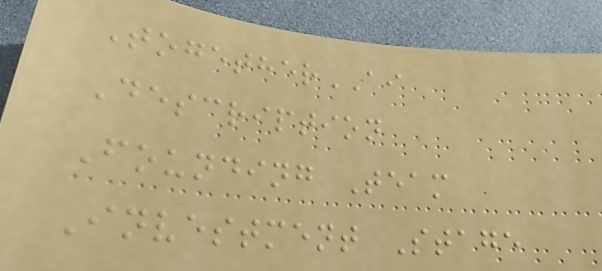TogetherAI
Description
Founding Team
Investment Stage
